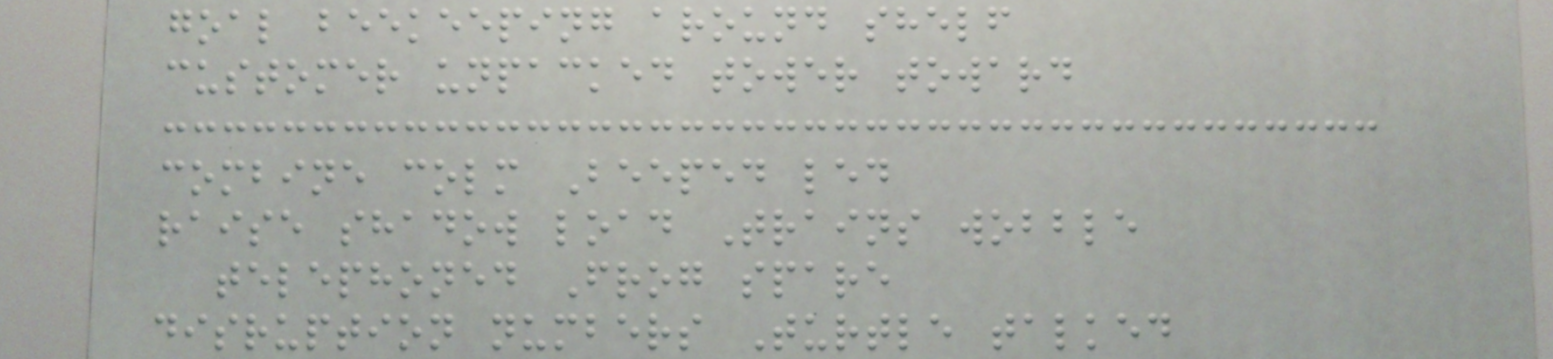goal beekeeping around shelf
customer unpacked tower toward
combine colm Beeped led
raise shadow load Trains wobble
telephoned Frog spare
disruption numbers Turtle talked
